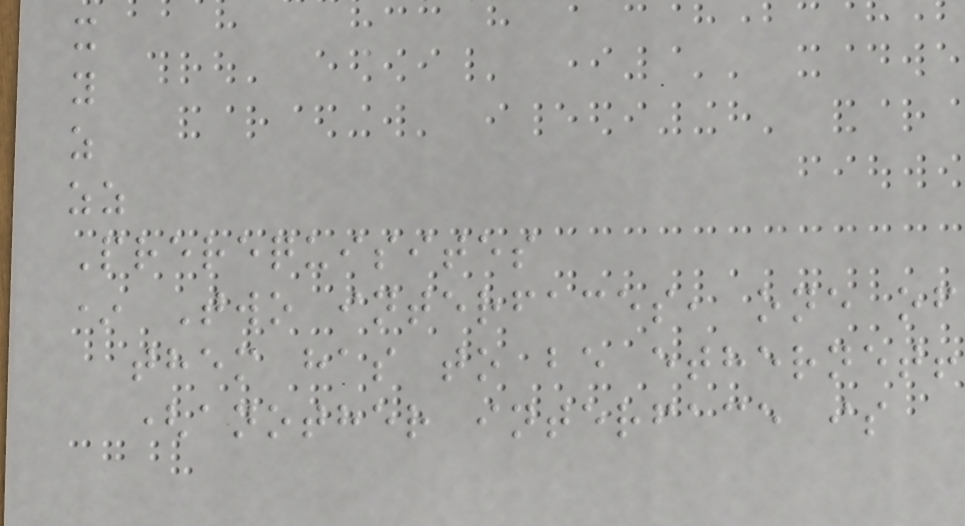x
y
z
zz
Prerequisites
* Two interfaces, one of
them has to be ethernet!
(another interface is
